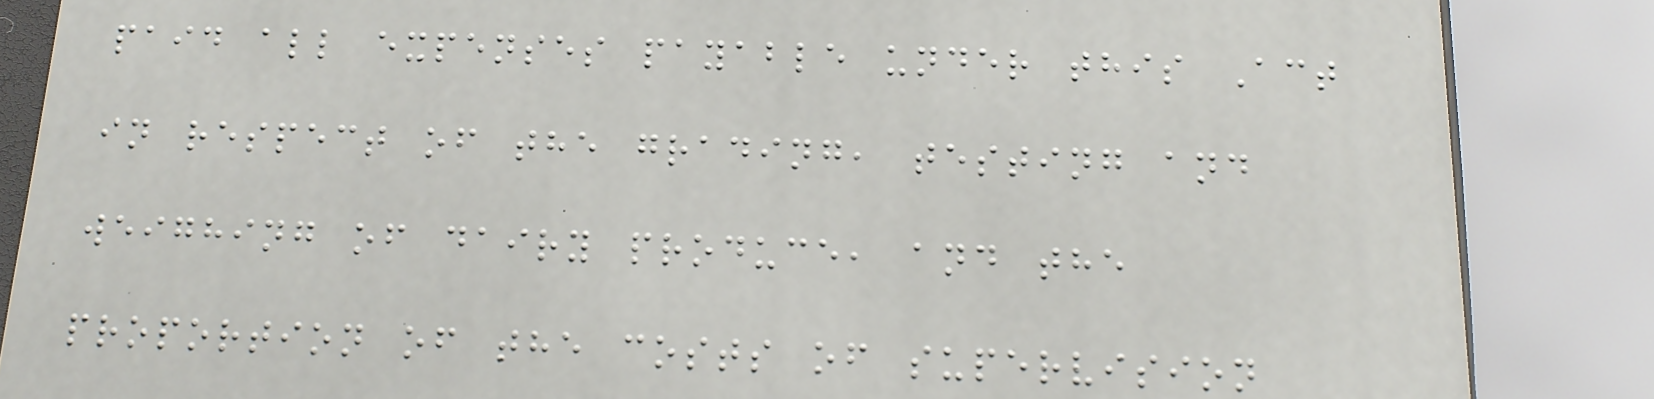paid all expenses payable under this Act
in respect of the grading, testing and
weighing of dairy produce, and the
proportion of the costs of supervision
